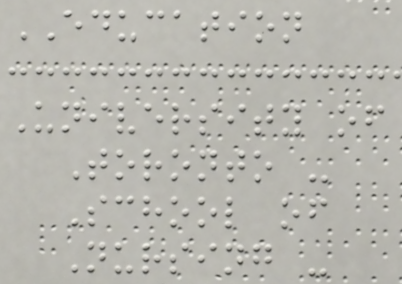EDUCATION
University of
Toronto -
School of
Nursing -
